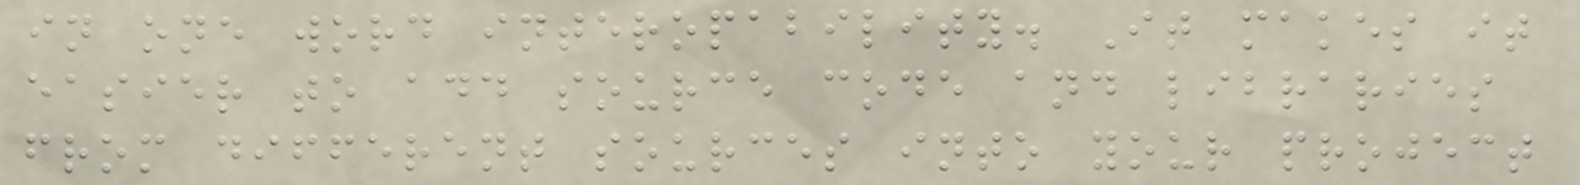in one word interopability. It makes it
easier to add source code and libraries
from different sources into your project
